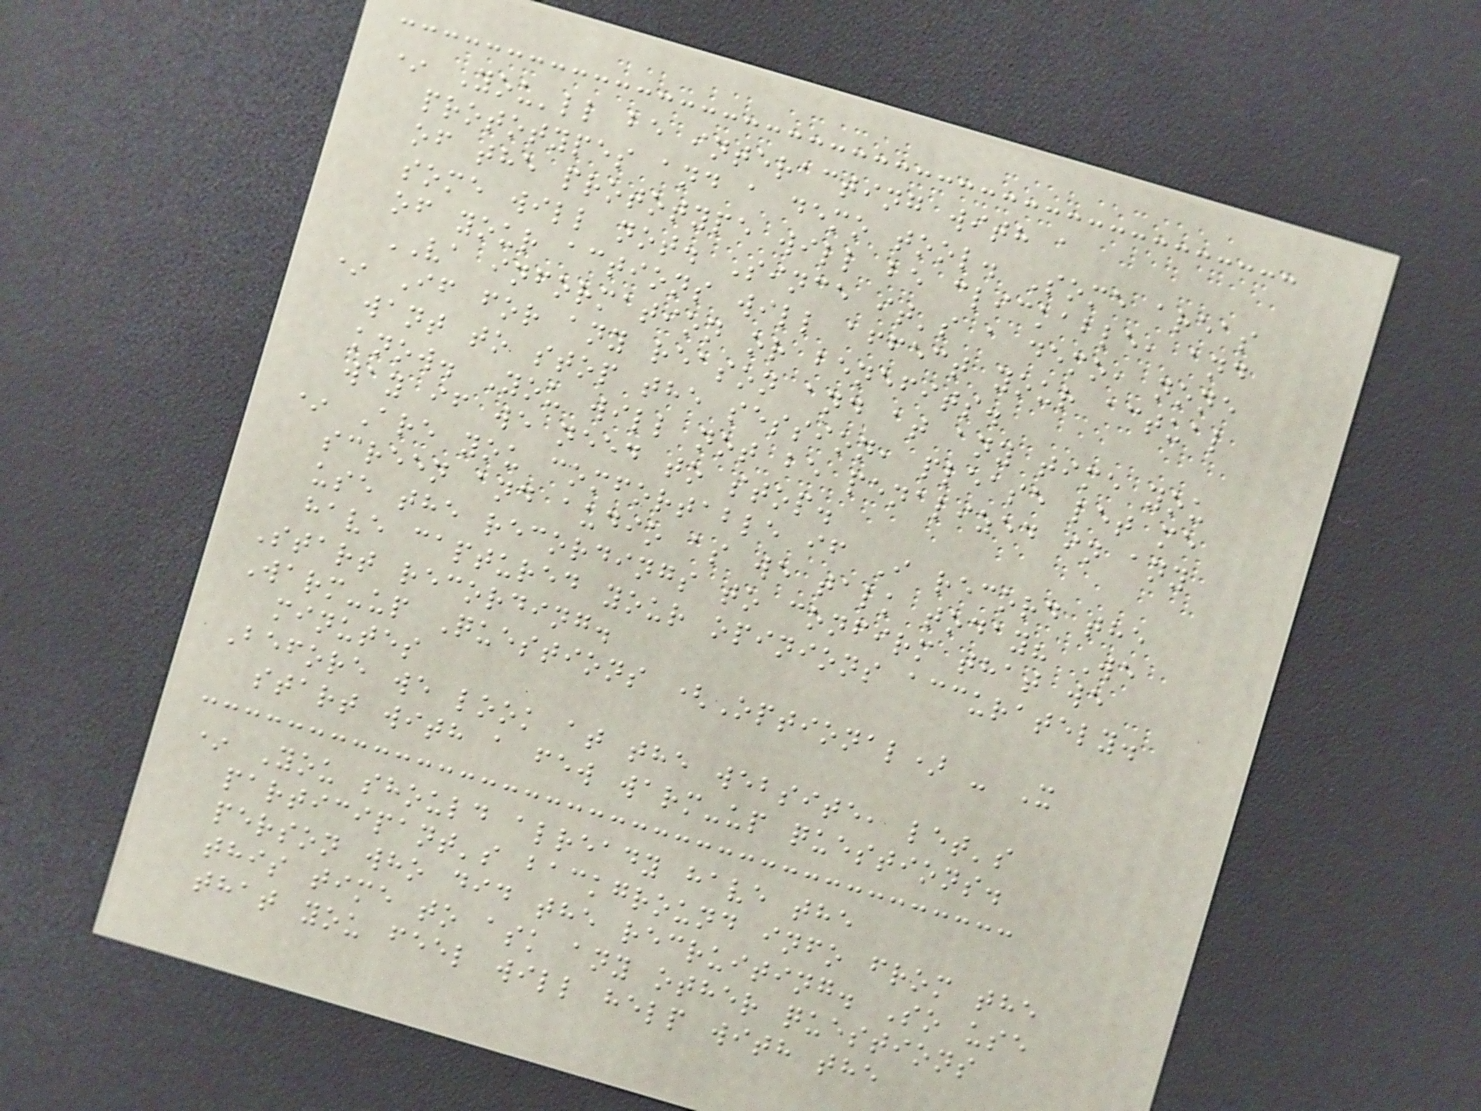* You'll be interacting with a
prototypes and a demo tool. Some areas
of the prototype will be clickable, and
some will not. Since it's a demo, none
of your actions will affect your actual
VA information or benefits.
* If for any reason and at any time you
want to stop the session, please let me
know. You will not be penalized in any
way if we need to stop.
* Are you comfortable if I record the
screen and audio as we talk today? We
use the recordings to confirm that we
have captured your opinions accurately.
Start recording.
Warm-up Questions (Optional) - X
minutes
Before we look at the website, let's
start with a few warm-up questions.
* You should already have the
participant's background info from the
person who did the recruiting. So use
this time to ask any other questions
that you feel will help with the
